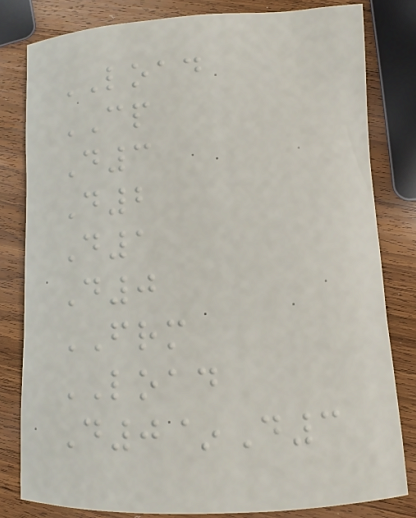LOAD
CP
D3
D2
D1
D0
FRM
LOAD
D0~D3
